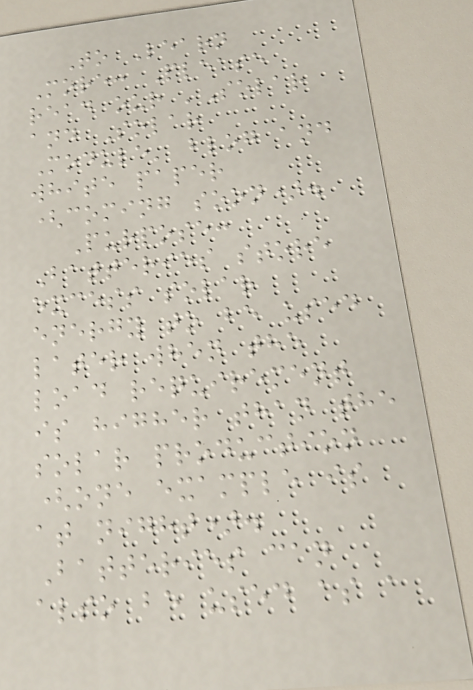To Learn
More: Please
read our 'Solar
and Solar
Module' blog and
white paper
(coming soon).
Purpose:
Batteries store
excess solar
energy to be used
later when the
load requirement
is higher than the
solar production
(one example is
at night).
Batteries can
also be used as a
